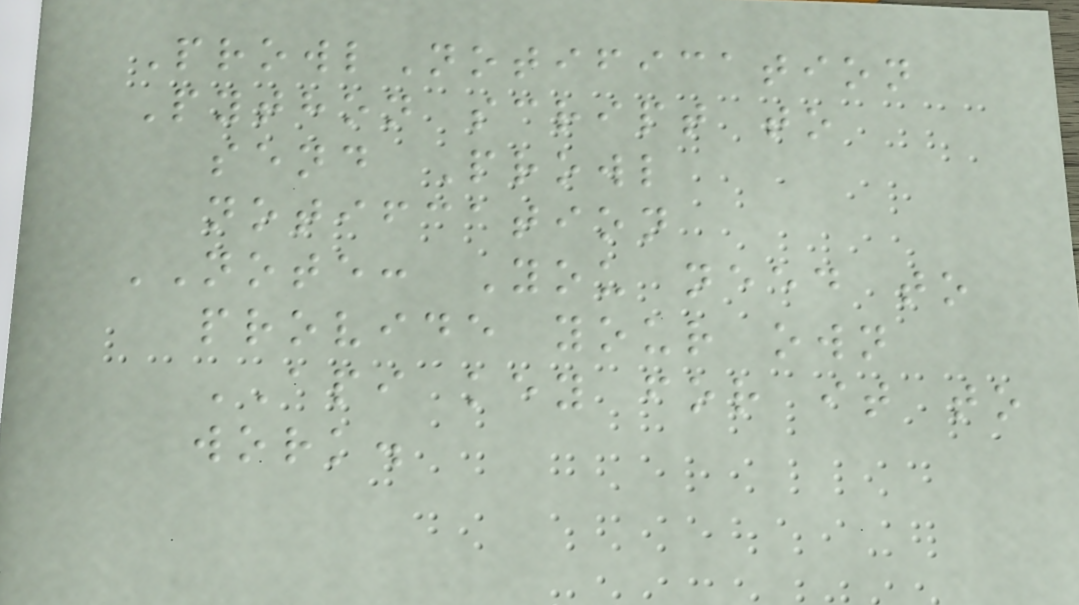ProwlNotification
Python script to
send Prowl
notifcation
NOTE: You need to
provide your own
API key for it to
work.
